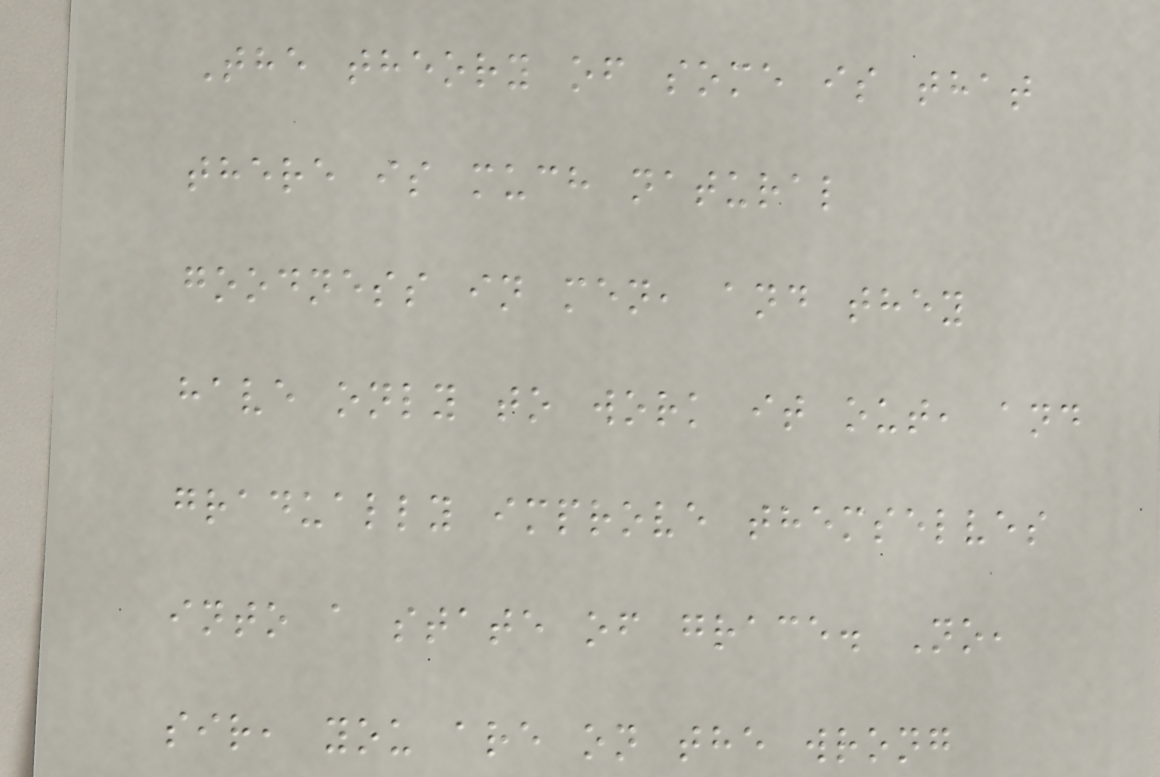The theory of some is that
there is much natural
goodness in men, and they
have only to work it out, and
gradually improve themselves
into a state of grace. No,
sir, you are on the wrong
